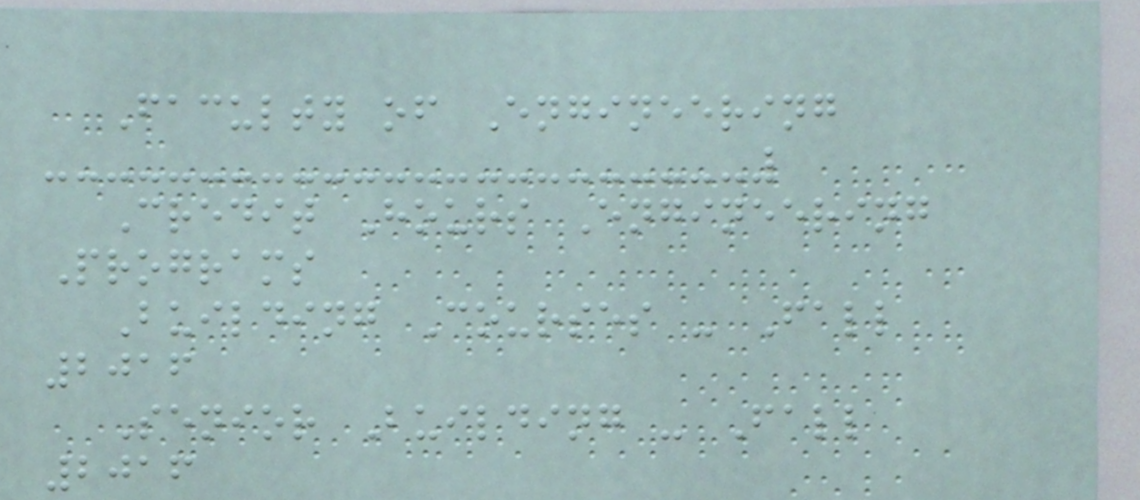Faculty of Engineering
Credit Hours Engineering
Programs
Building Courses - Fall
2016
Senior Building - Fall
2016
